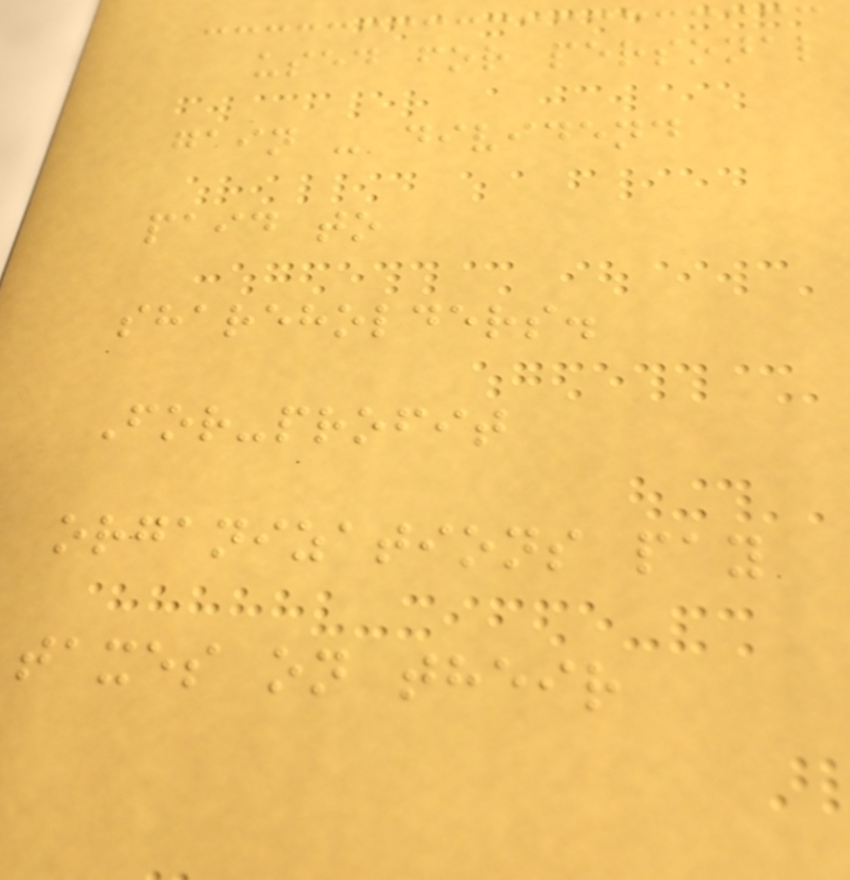used for personal
gain - dividend
paid to
shareholders.
For-profit
organizations pay
taxes on their
